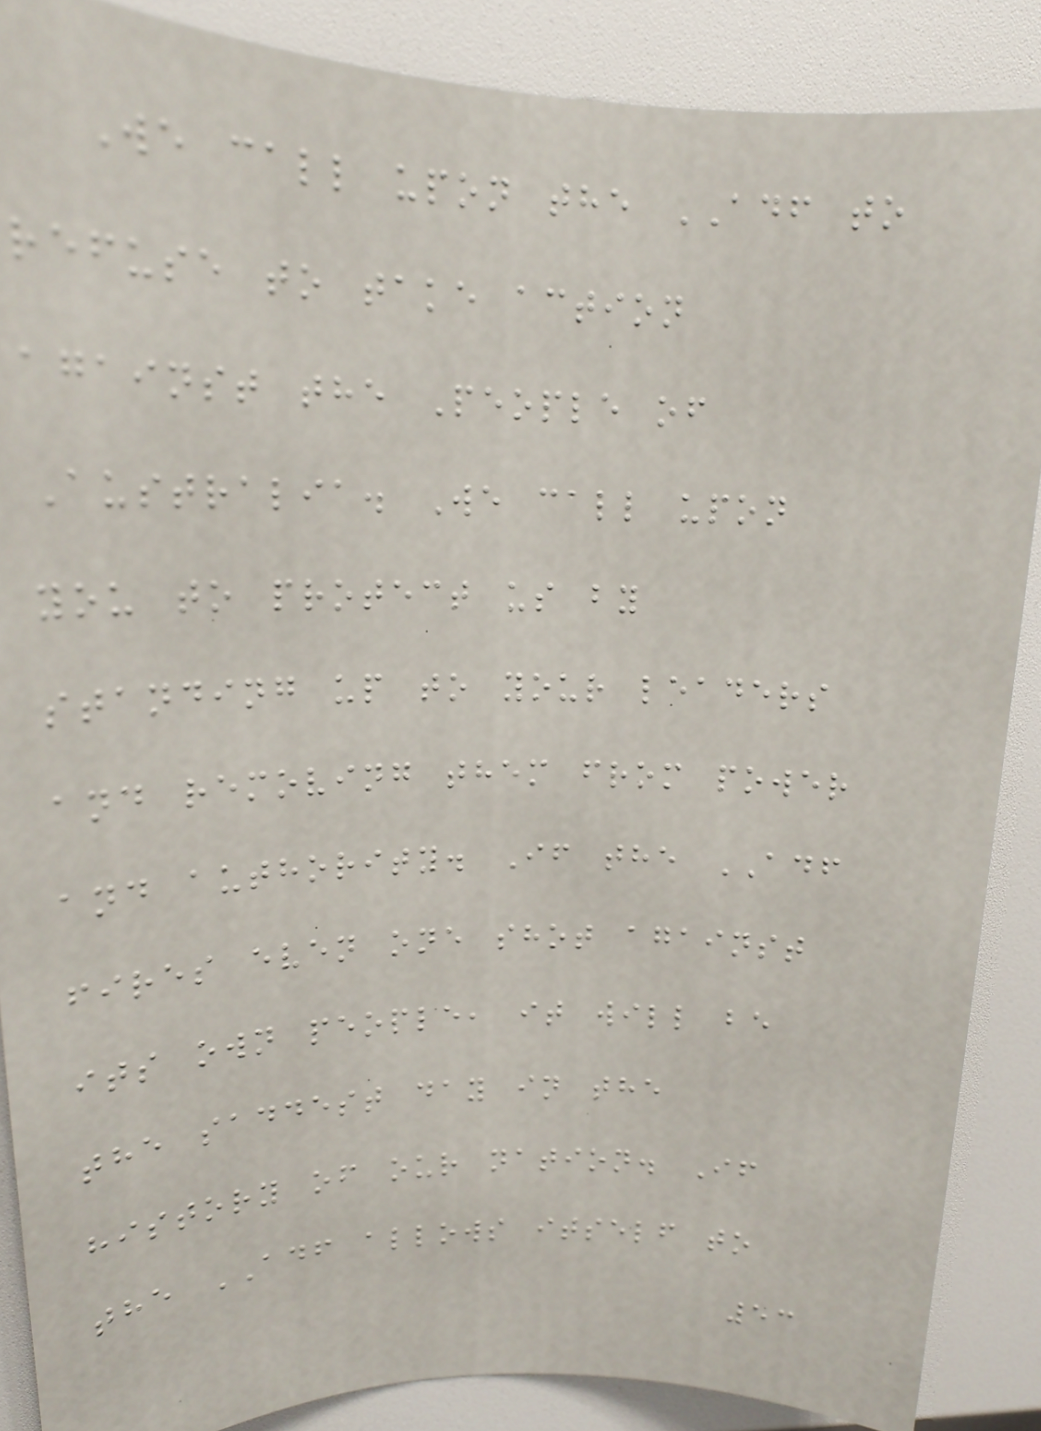We call upon the ADF to
refuse to take action
against the People of
Australia. We call upon
you to protect us by
standing up to your leaders
and removing them from power
and authority. If the ADF
fires even one shot against
its own people, it will be
the saddest day in the
history of our nation. If
the ADF allows itself to
53
